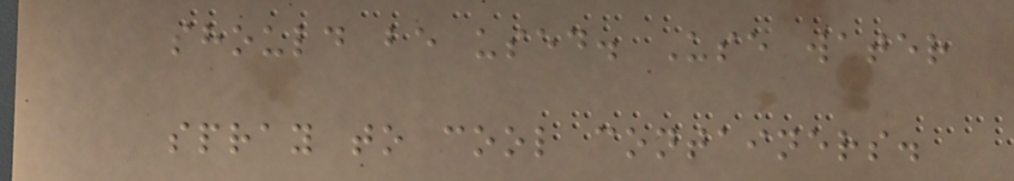should be used. Use water
spray to cool containers.
